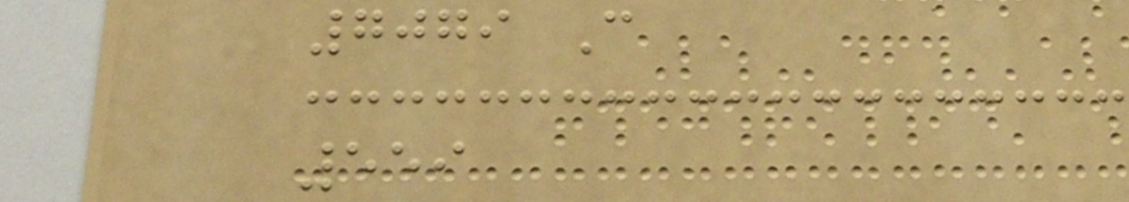7079 C
559
